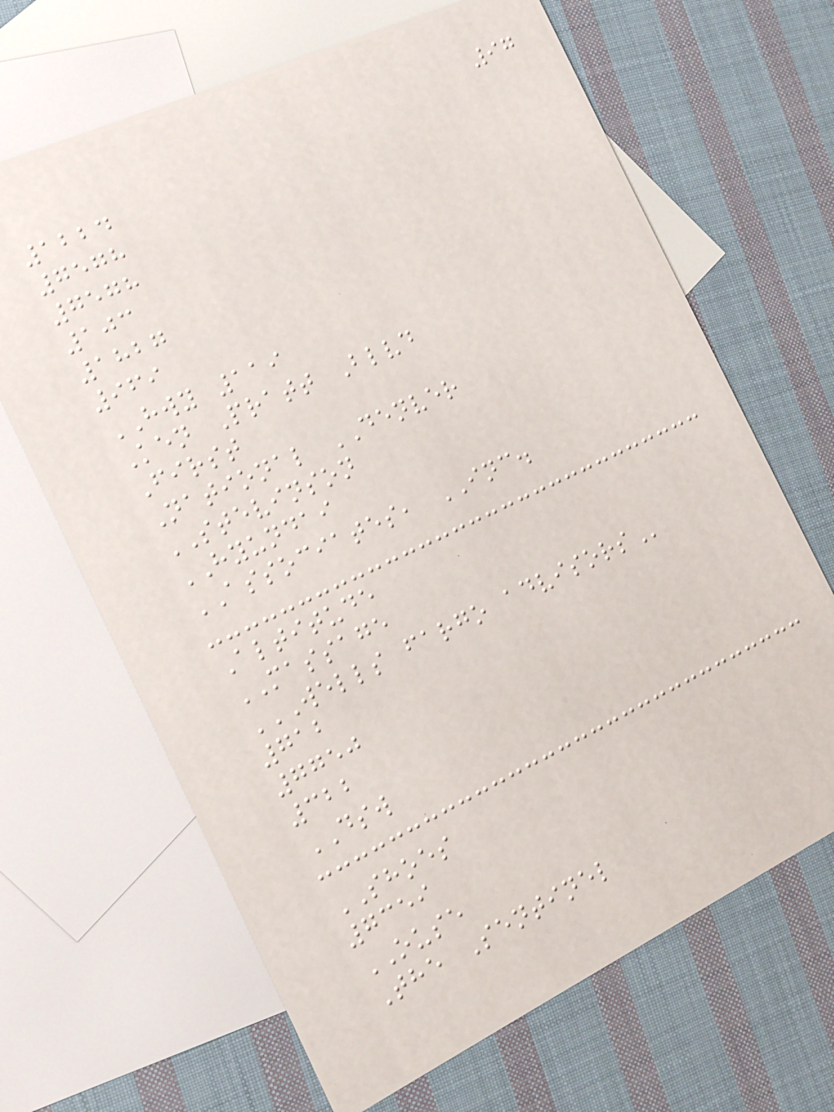97
1224
7578
7578
103
1827
969
HWY 119
Ken Pratt Blvd
First
National DENVER
STEVINSON
HYUNDAI
ASSOCIATES, INC.
Altitude
MASSAGE
WELLS FARGO ADVISORS
712
7750
322
DSW
SHOES
7359
OUSE
The Sentinel
